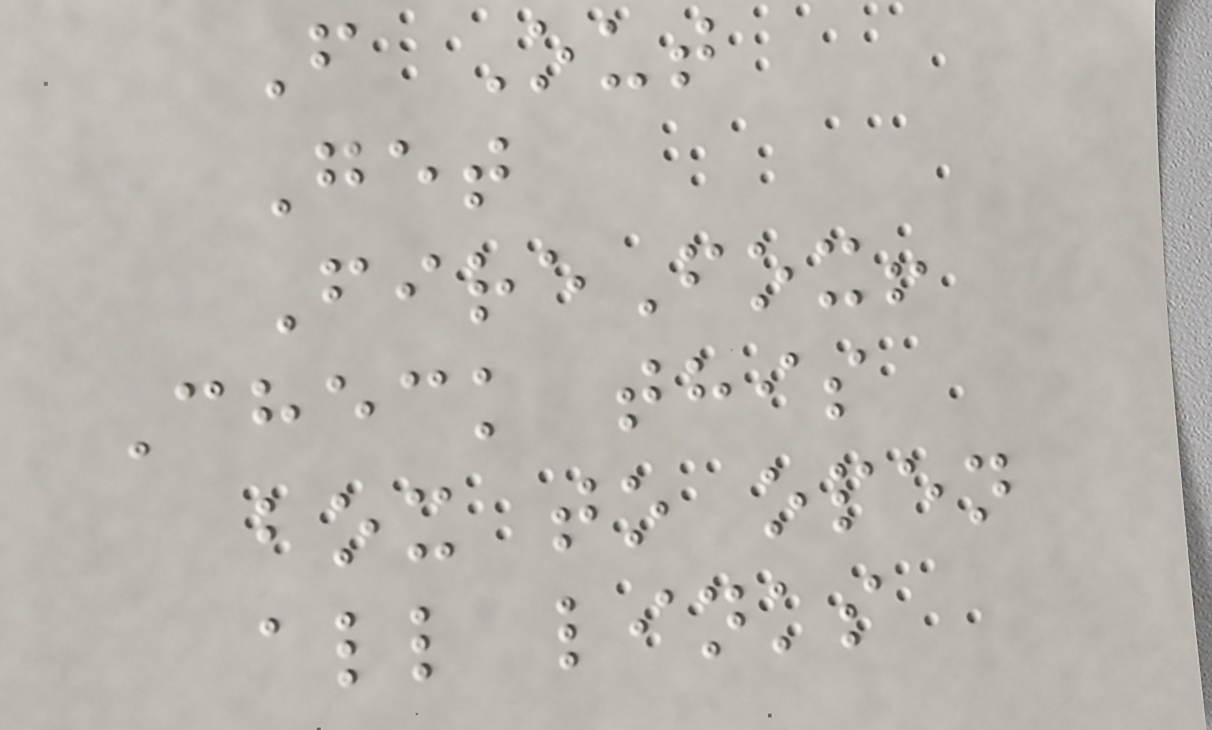F Out
Get
FireFox!
Check this
box to open
all links
